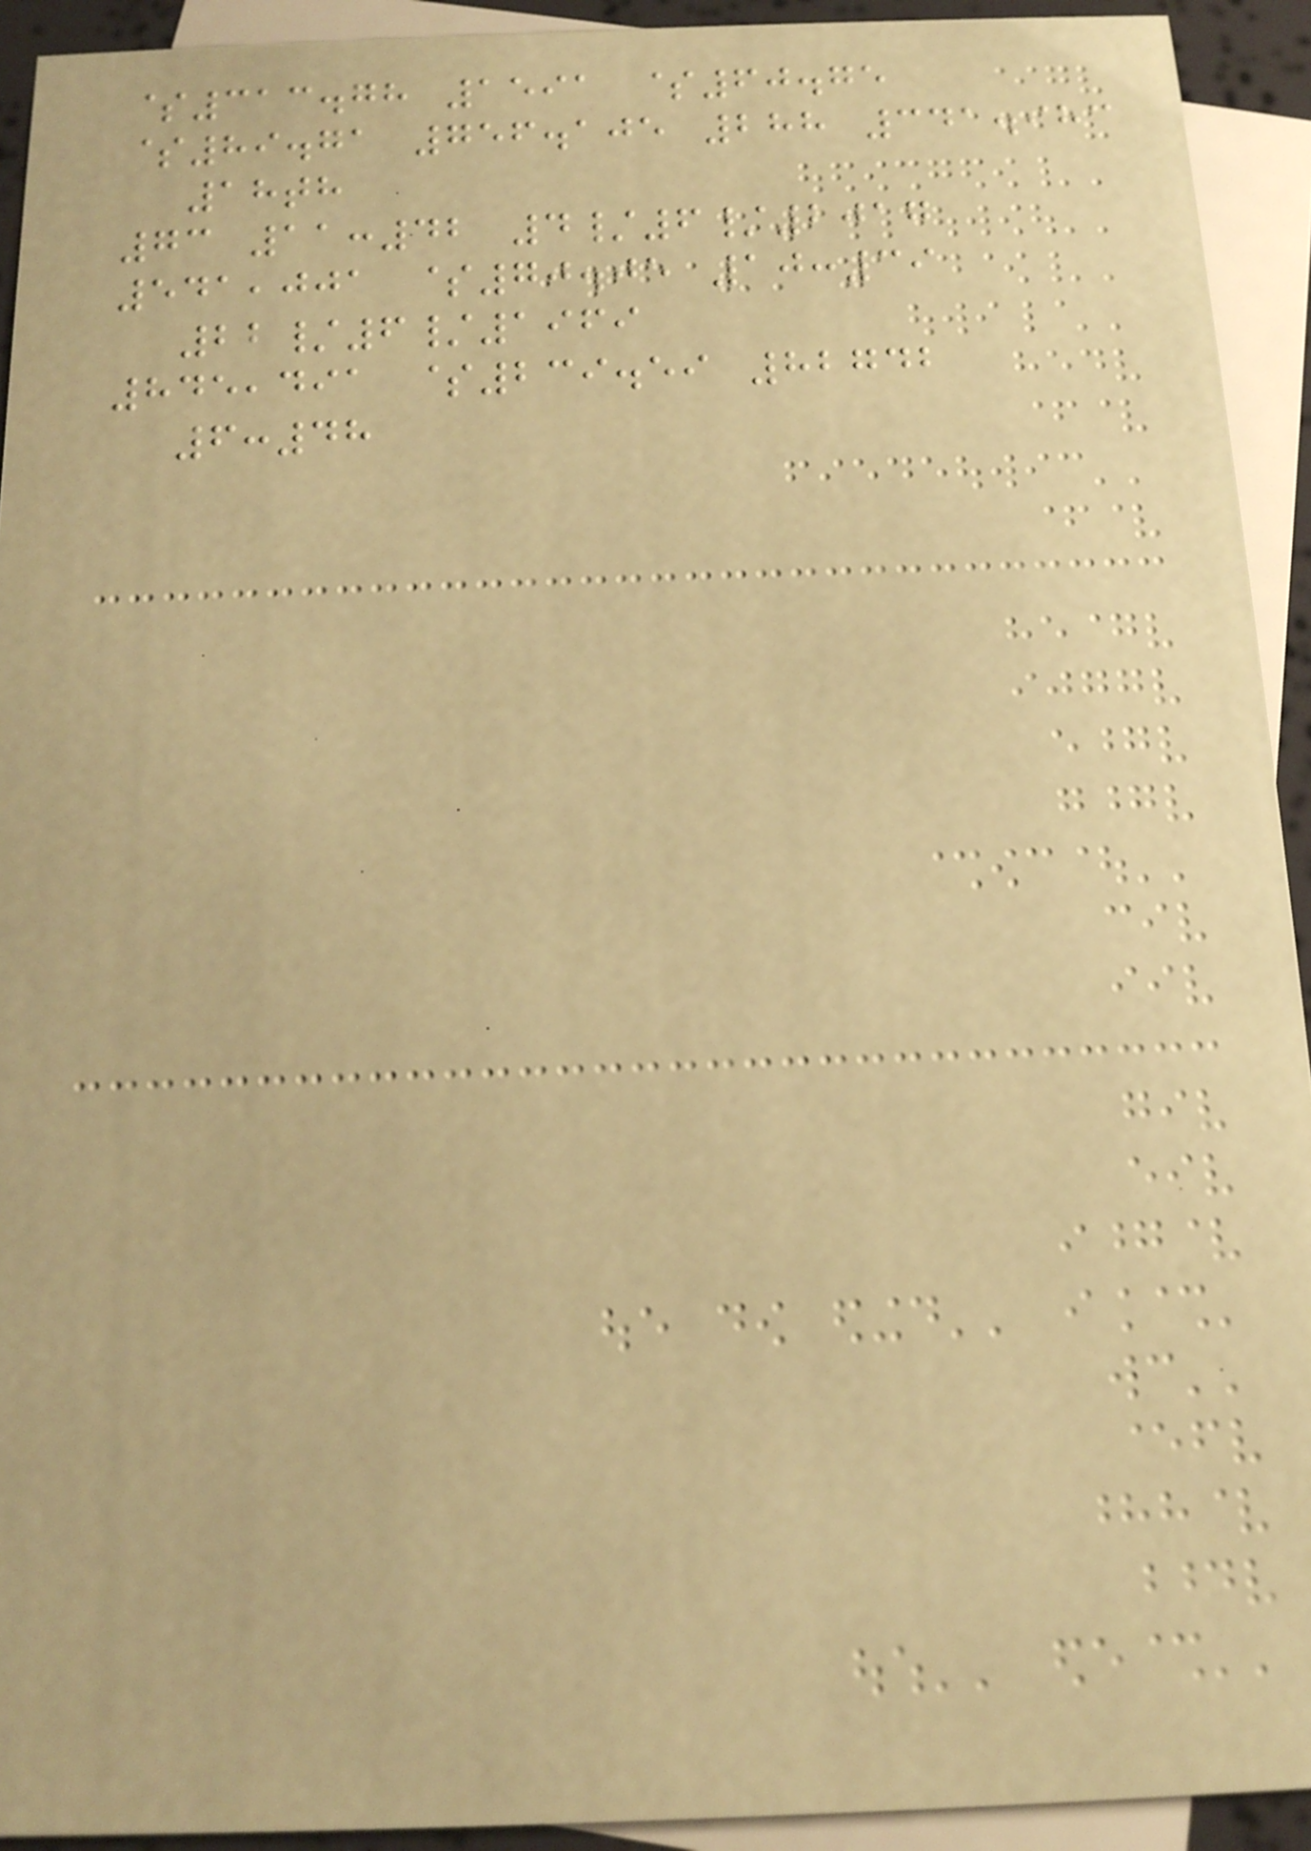$313.78 1591 $60.75
$89.71 756.105 288 341.983
18th
73 11:42 4/6/2017
541,001 $70.05 10:39
22/6/1969
845,491 $239.59 82742
6:48
